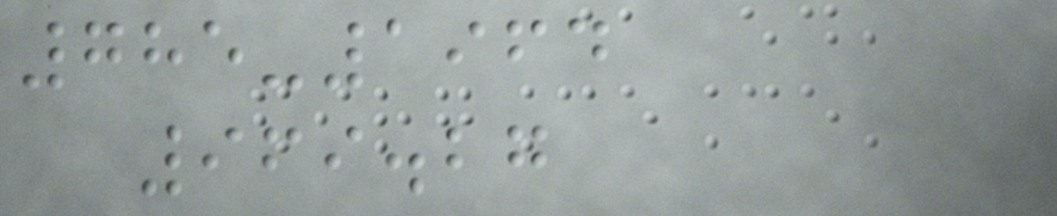785-1964
969.27
